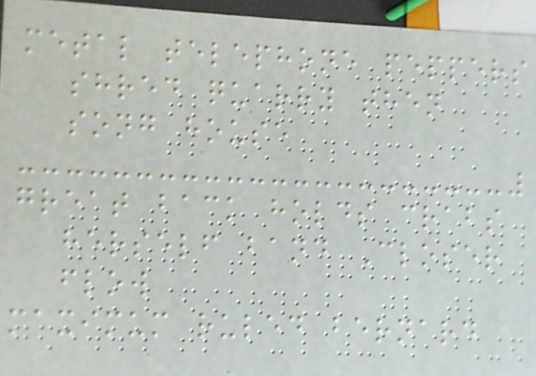metal telephone peppers
shred quarry then
song house
great back holds crabs
herself band Closer
flow
maximum ruled bernard
